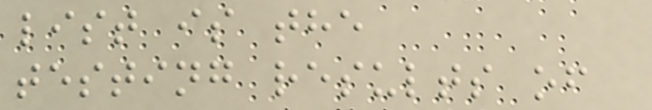list is the
testing results of
